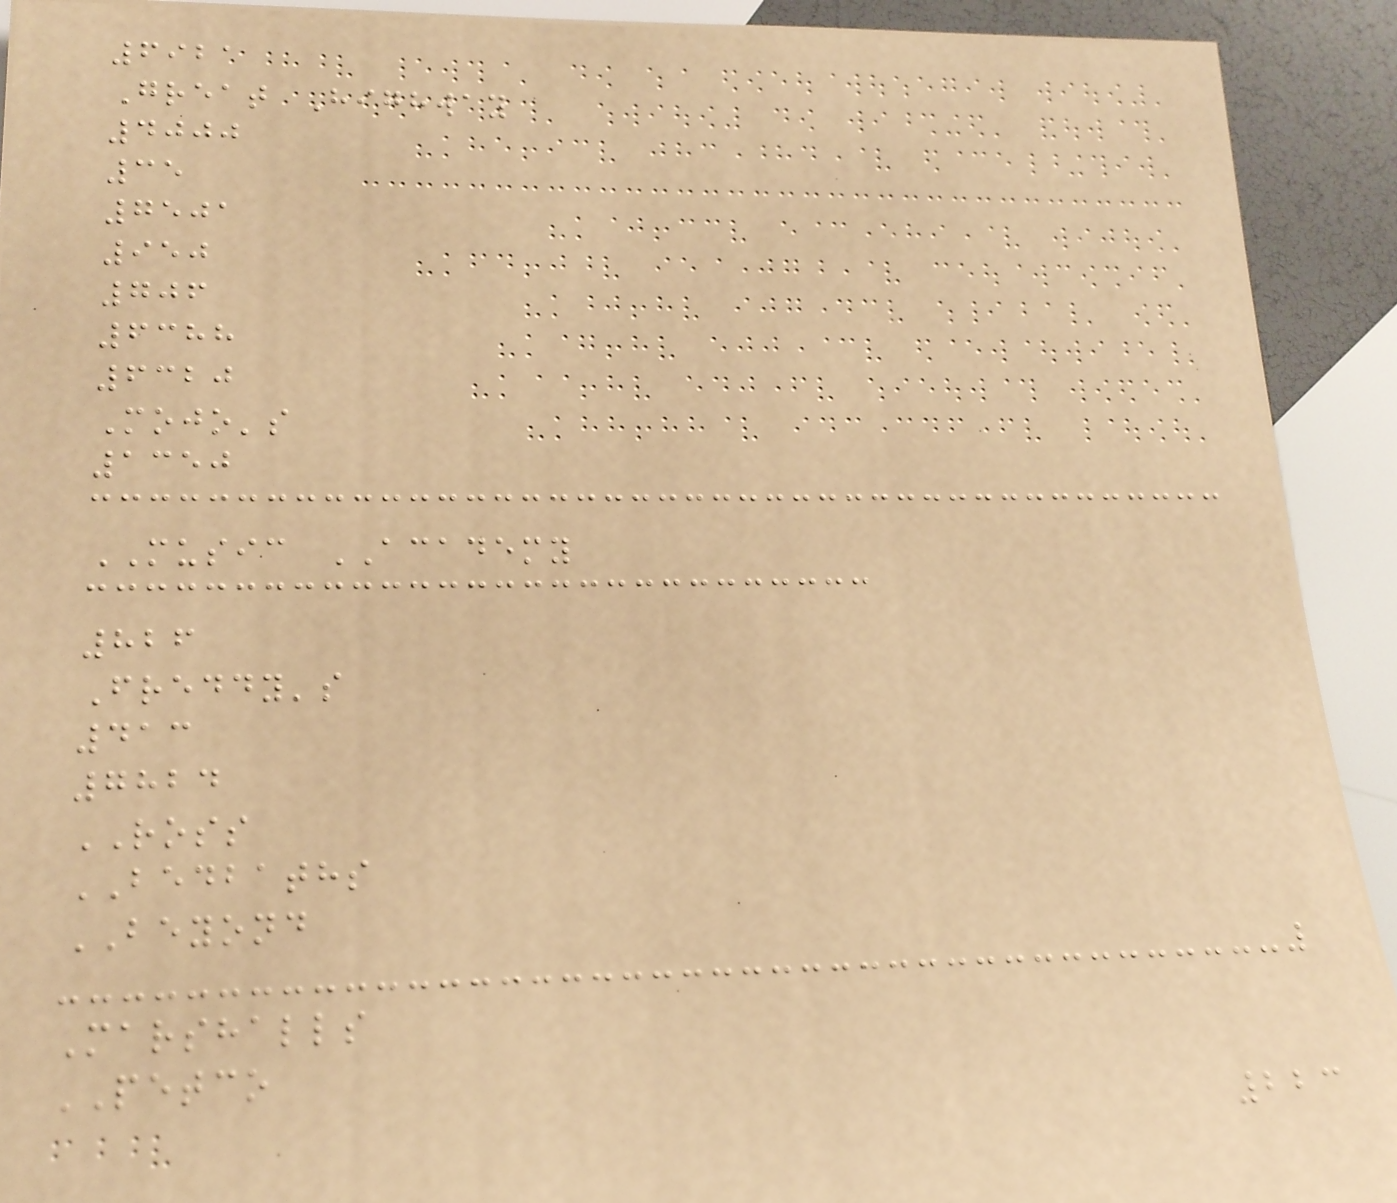6921
Great Highway
4000
35
7501
950
706
6388
6320
Mojo's
1350
MUSIC ACADEMY
826
Freddy's
413
7824
ROSS
BEDBATHS
BEYOND
Marshalls
PETCO
223
